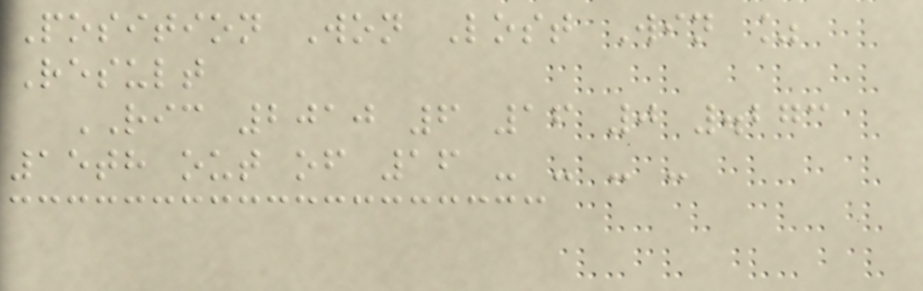Position Won Lost Win %
Result
RIC 2010 6 16 0 .273
15th out of 16 - - - -
